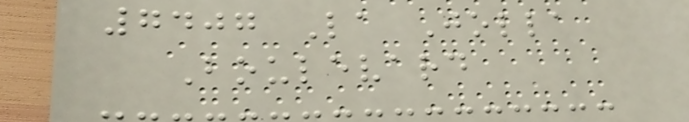7407 La Jolla
Boulevard
